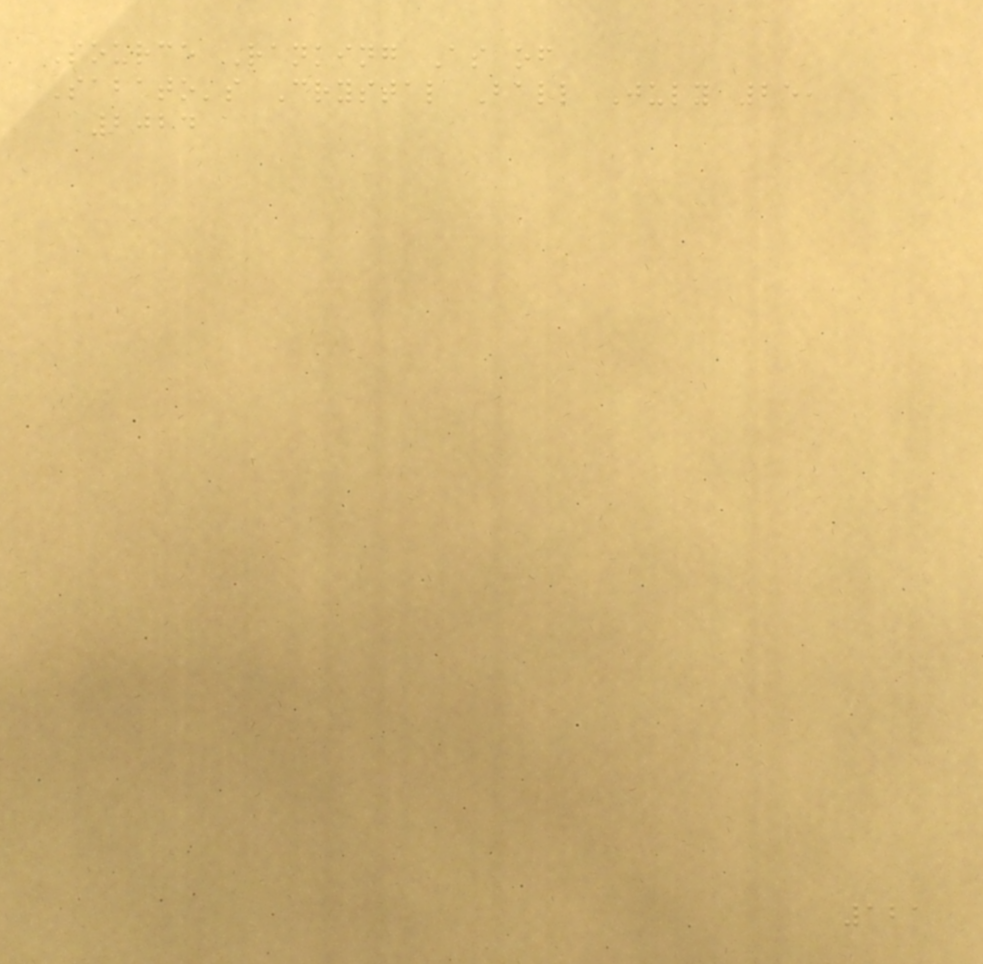Source Ranking As of
Sabato's Crystal Ball July 25,
2024
121
